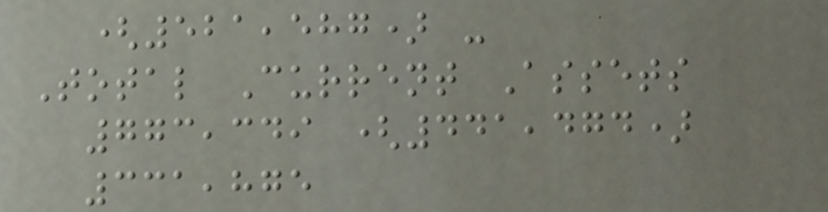(521,587) -
Total Current Assets
773,349 (441,474)
331,875
